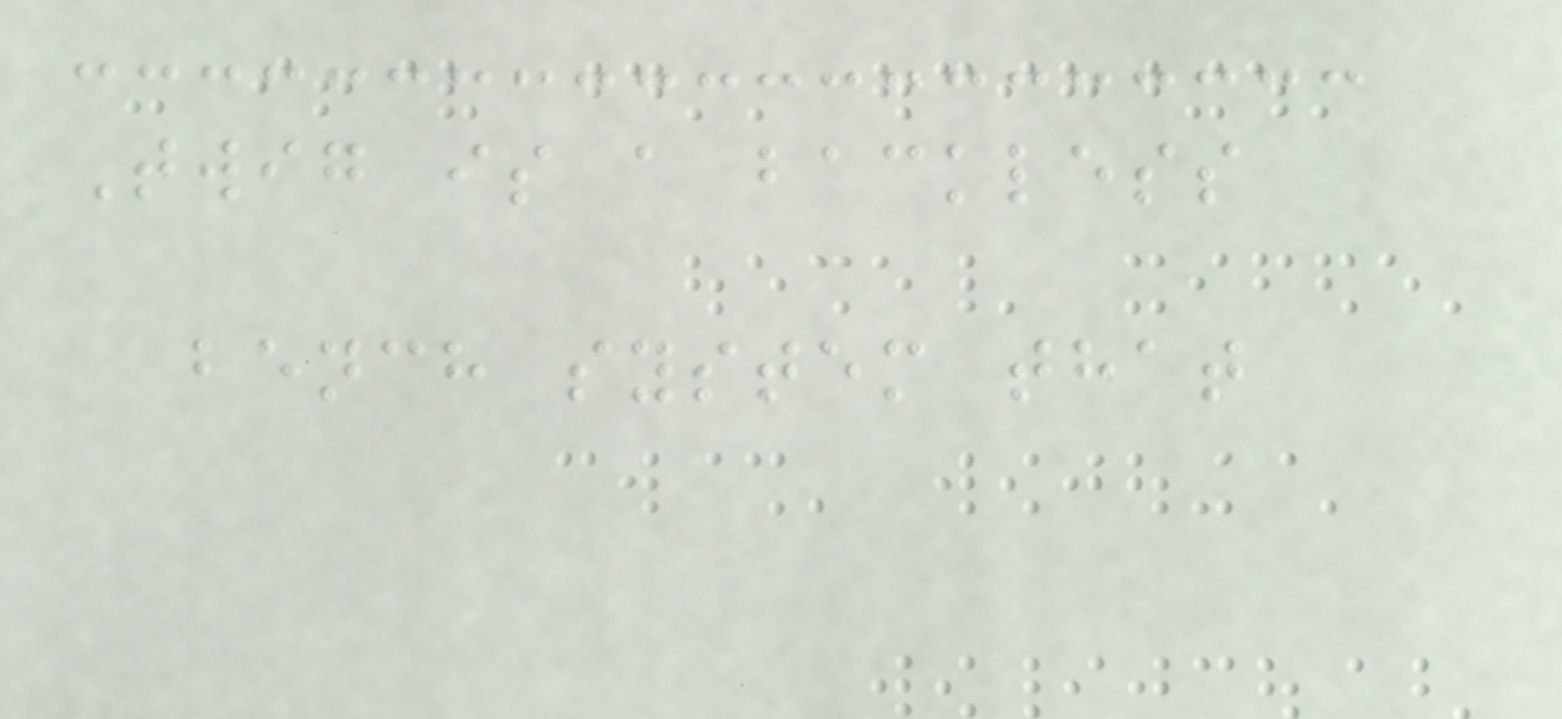Twig is a backless
bench system that
